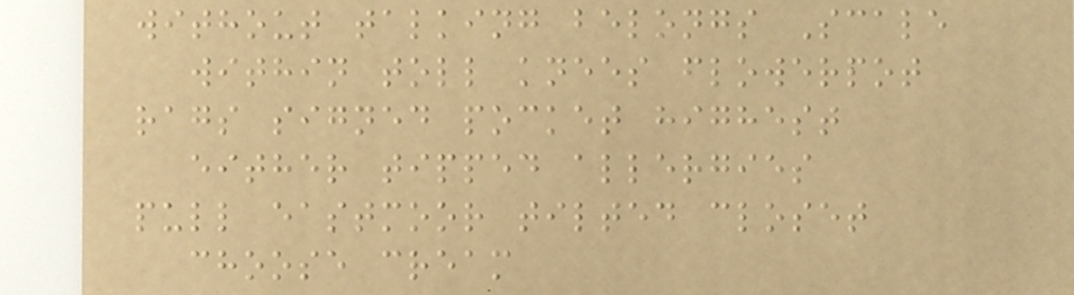without talking belongs Scale
within toll knees flowerpot
rags signed pocket highest
either tipped allergies
pull eastmoor tilted closet
choose cream
